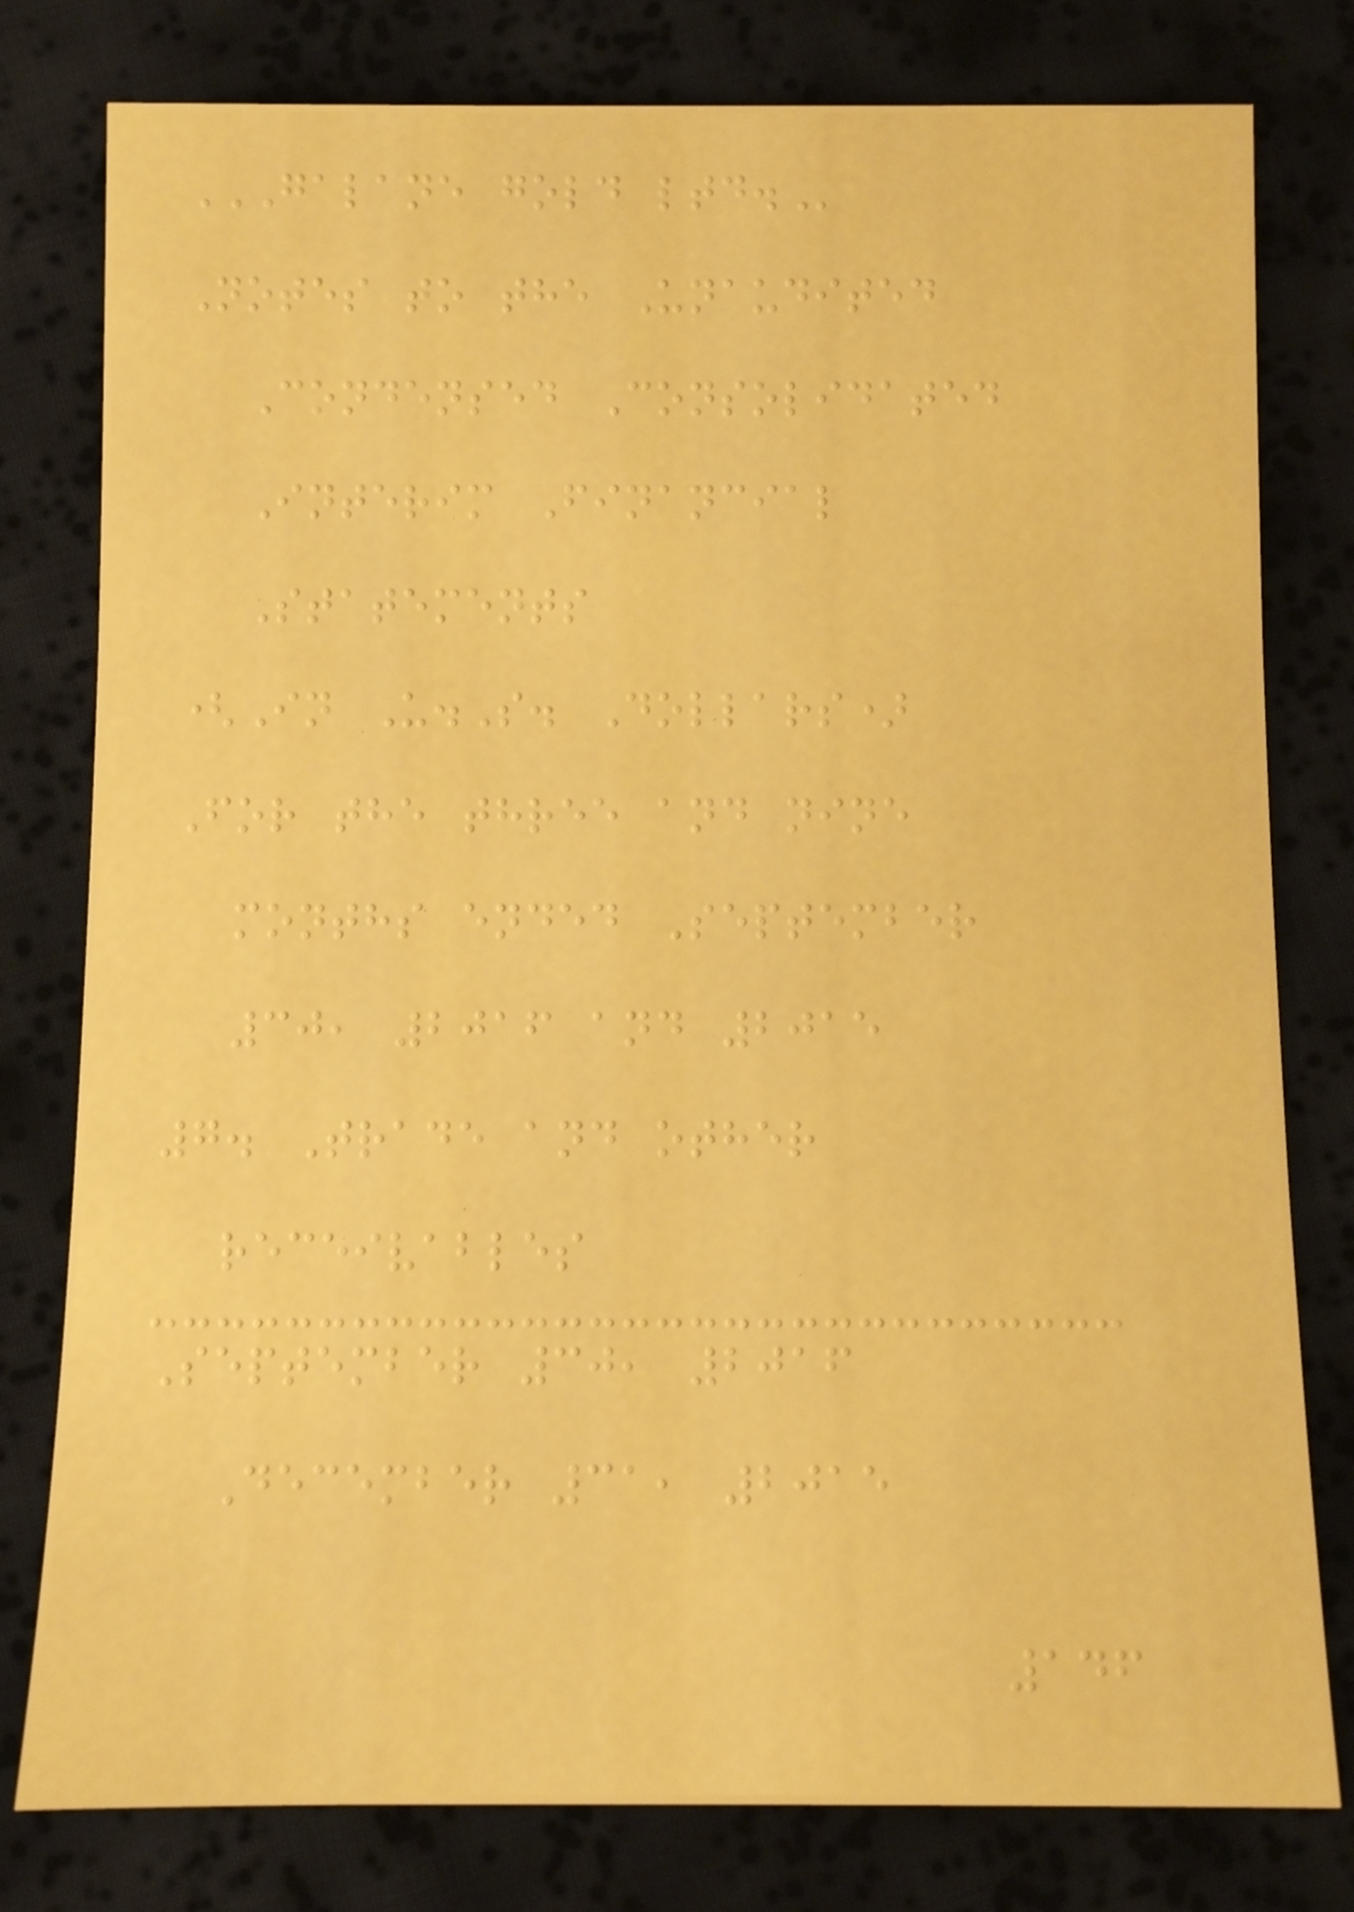GALANE GOLD LTD.
Notes to the Unaudited
Condensed Consolidated
Interim Financial
Statements
(In U.S. Dollars)
For the three and nine
months ended September
30, 2016 and 2015
7. Trade and other
receivables
September 30, 2016
December 31, 2015
146
